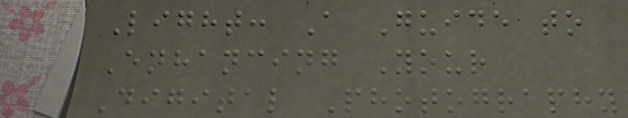Light: A Guide to
Enhancing Your
Digital Photography
